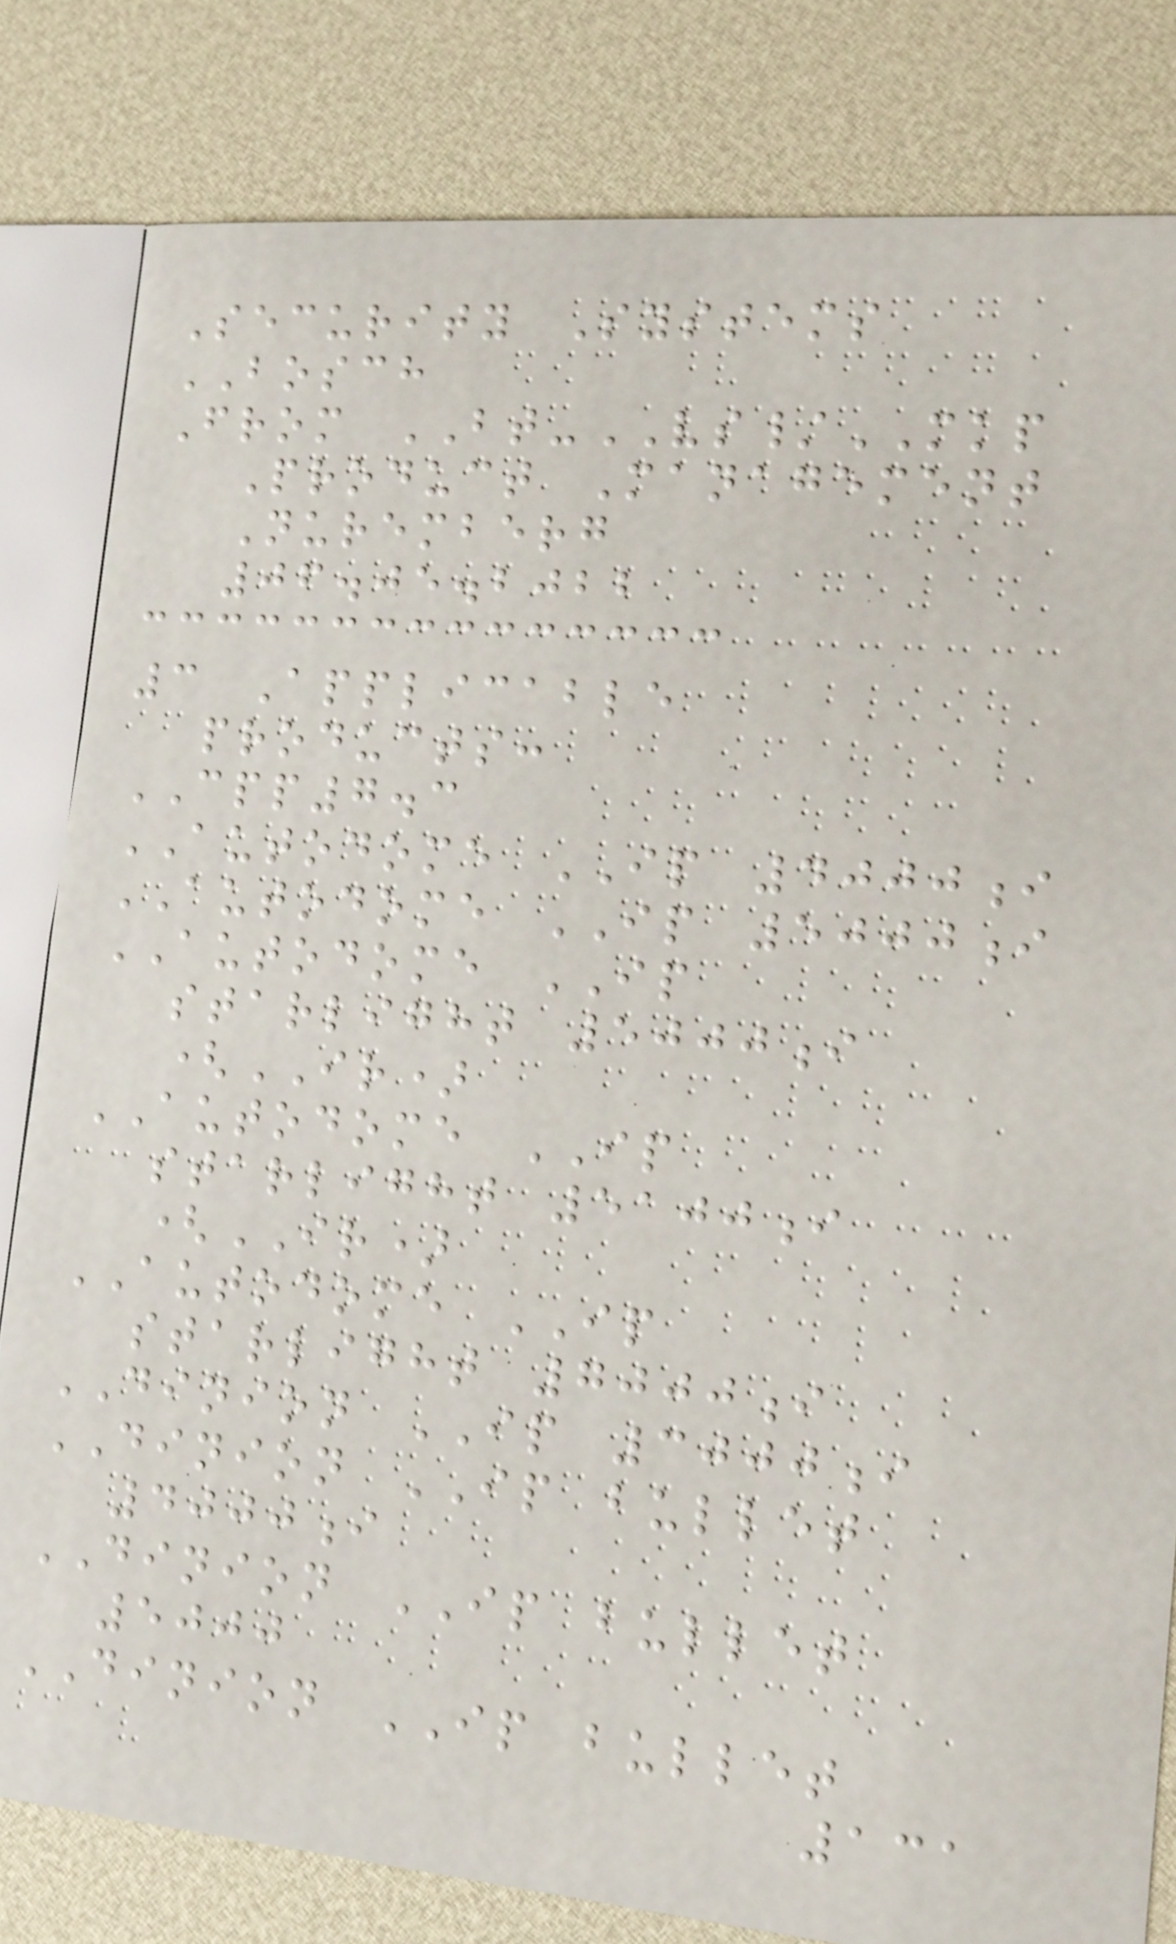Security Systems
BOSCH
From BT-VS/MKP
Product Management
Nuremberg
06.05.2022
3 Applicable
products:
CPP7.3
AUTODOME IP 4000i
AUTODOME IP 5000i
AUTODOME IP
starlight 5000i
(IR)
AUTODOME IP
starlight 5100i
(IR)
AUTODOME IP
starlight 7000i
DINION IP 3000i
DINION IP bullet
4000i
DINION IP bullet
5000
DINION IP bullet
131
